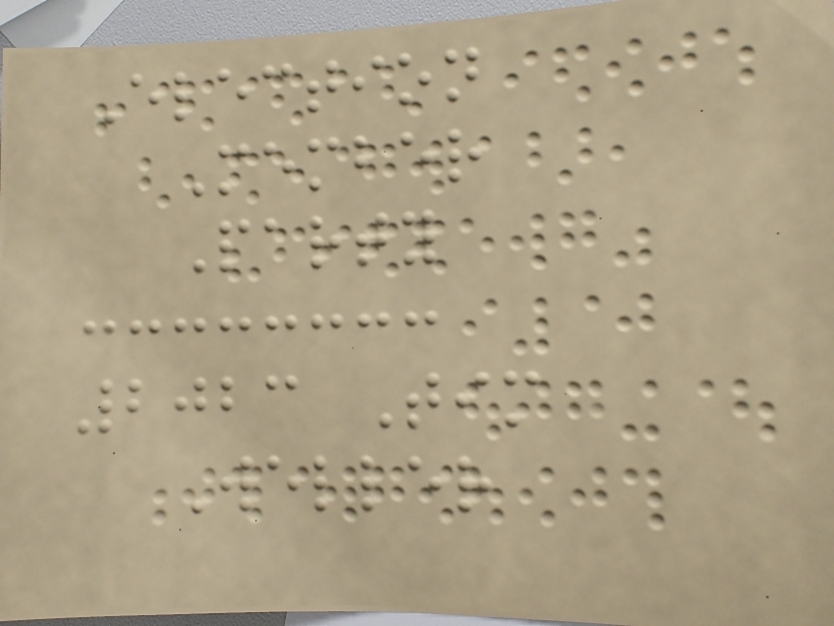Election
Member
Party
2023 Tim
Weller
